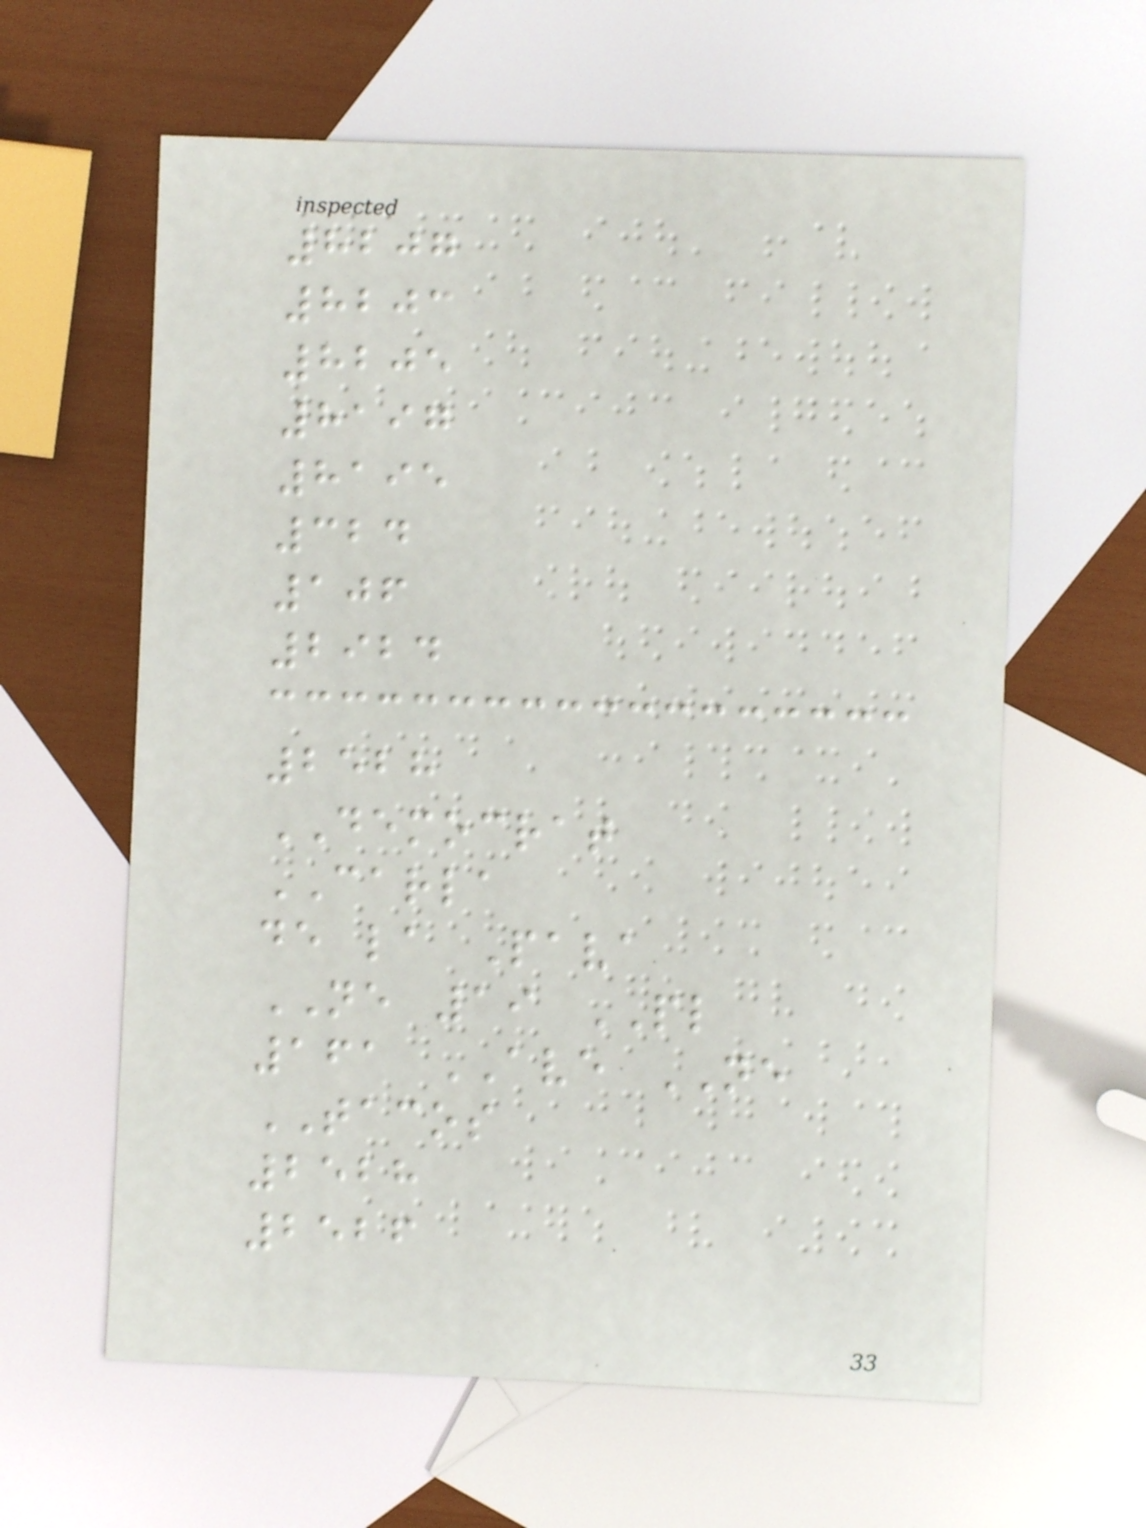8207
8203
8205
8197
8195
324
106
2924
2528
DEMOCRAT
CARLA
de la Pava
NE 19 PL
161 AVE NE
TACOS
2528
2526
